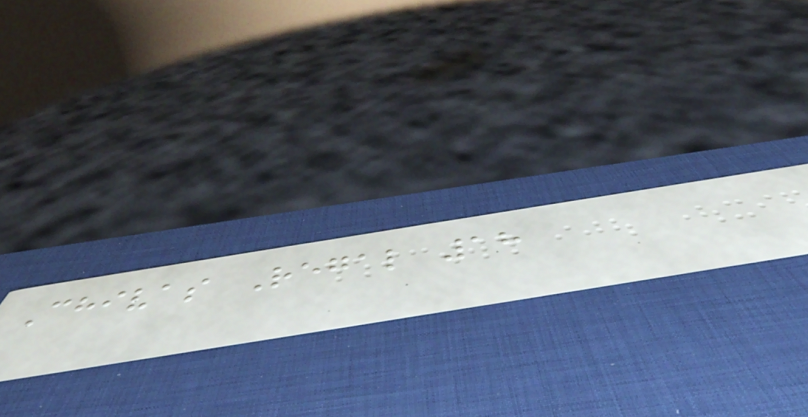Chivas Regal 18
